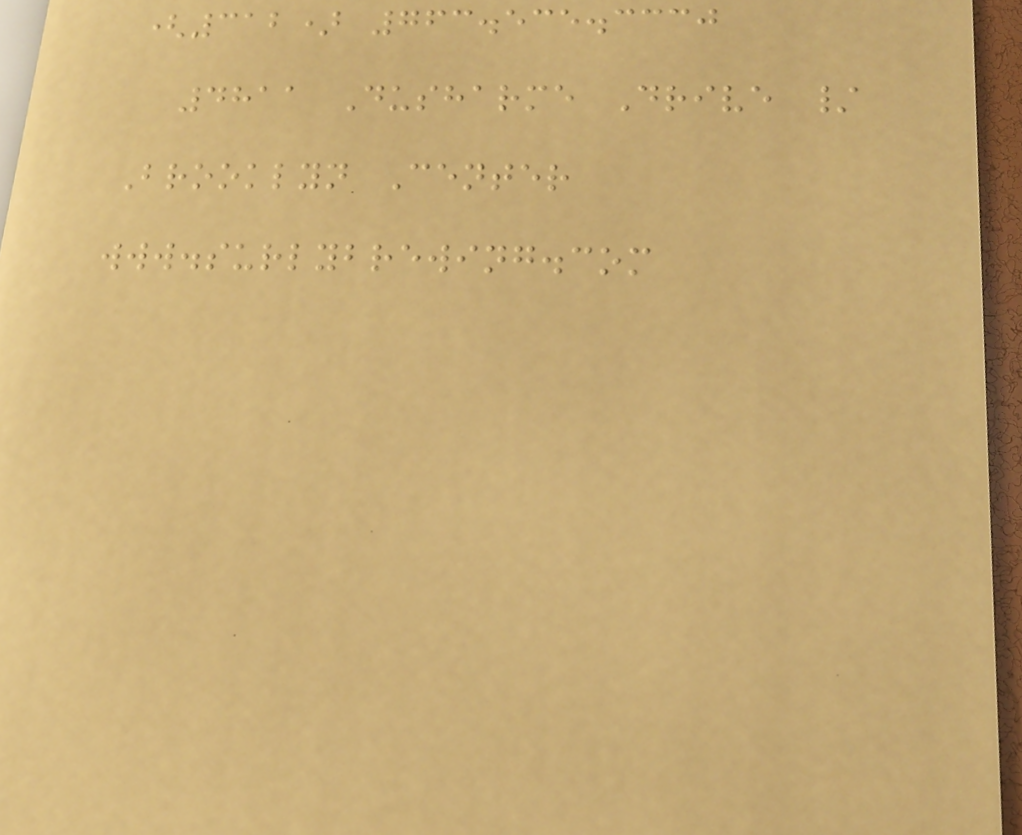(312) 763.535.3330
4811 Dusharme Drive /
Brooklyn Center
www.surlybrewing.com
